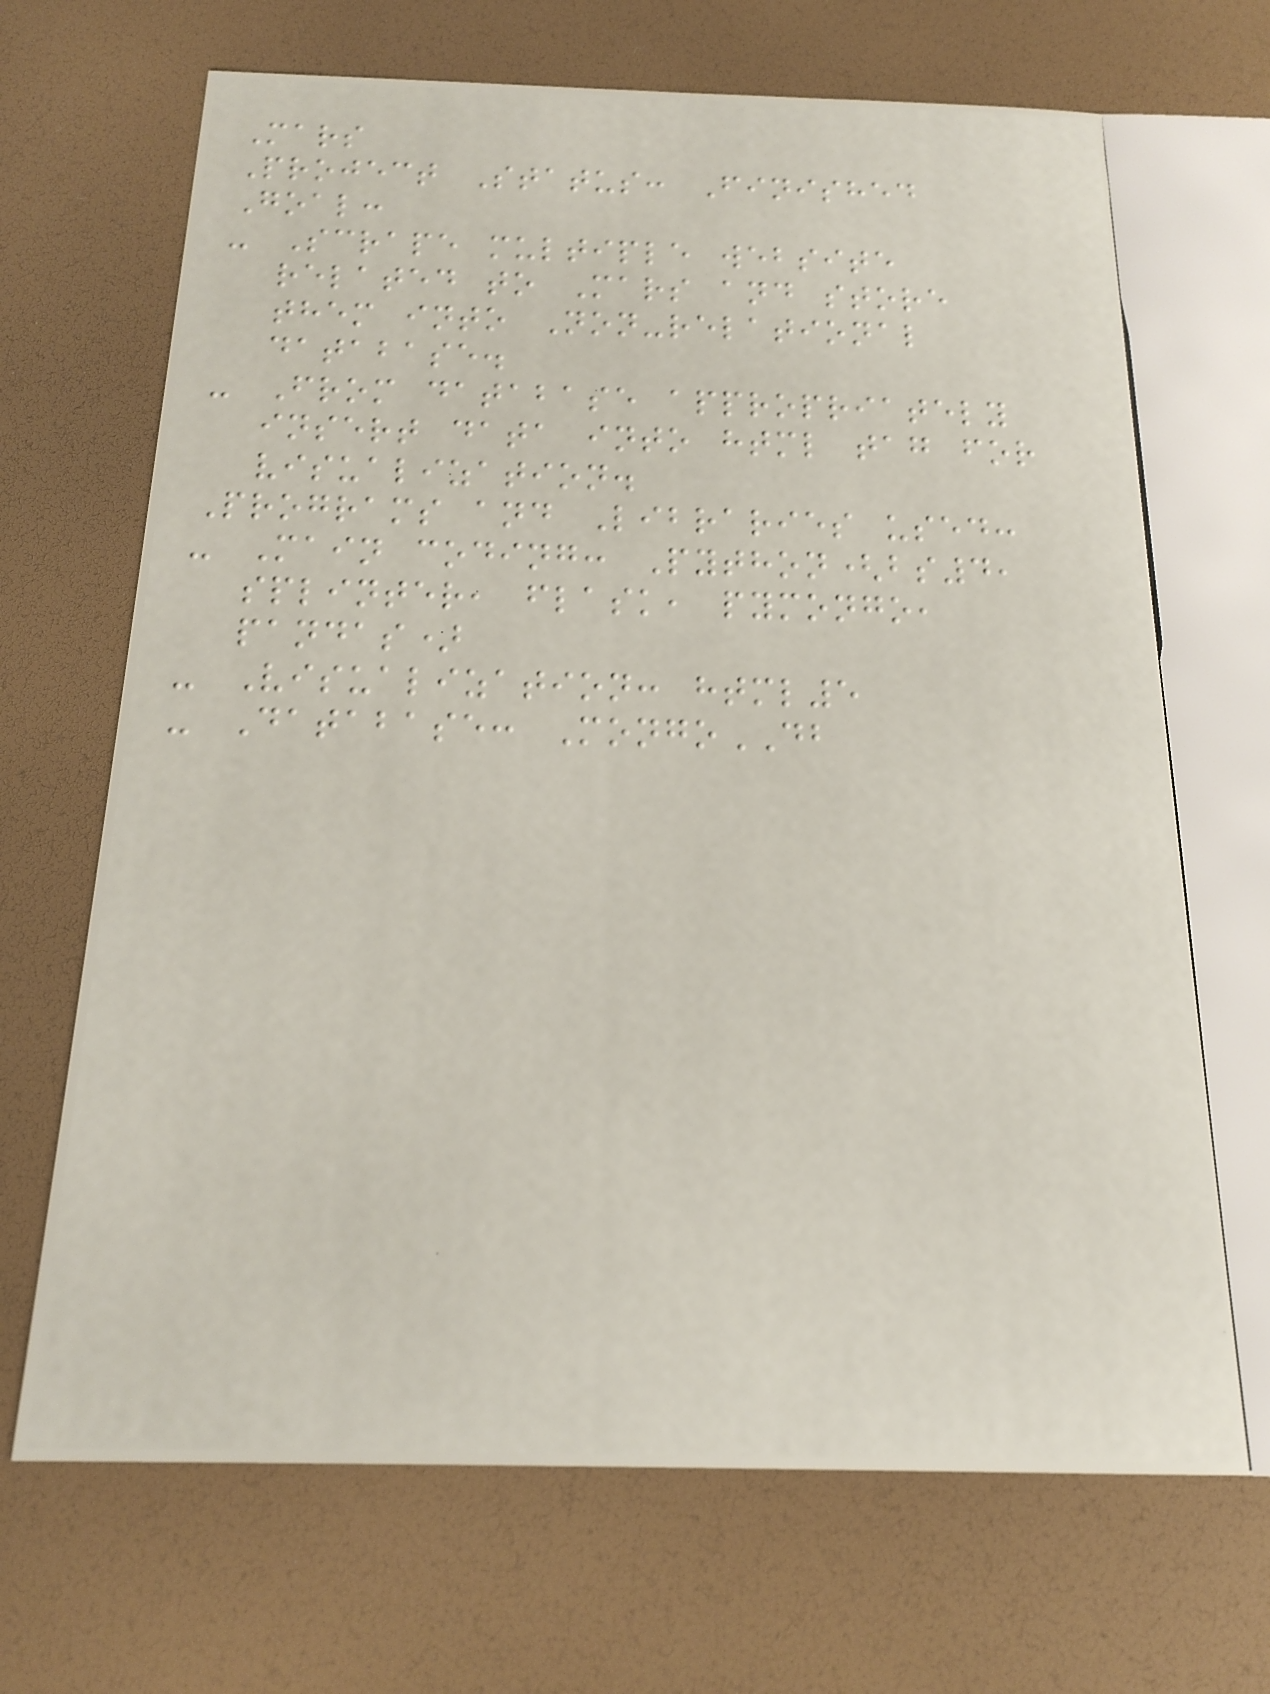Mars
Project Status: Finished
Goal:
- Scrape multiple website
related to Mars and store
them into Non-relational
database.
- From database appropriately
insert data into html tag for
visualization.
Programs and Libraries used:
- Main coding: Python(bs4,
splinter, flask, pymongo,
pandas)
- Visualization: html5
- Database: MongoDB
